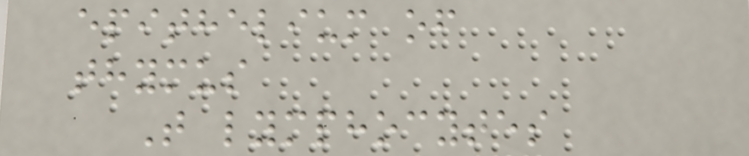epithelium of
thymus
T lymphocytes
